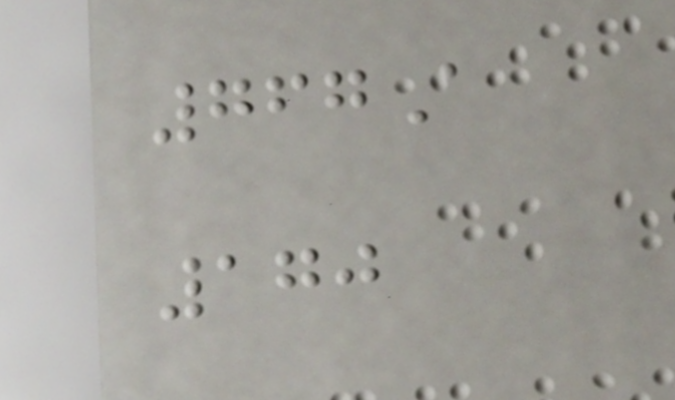767A
170
